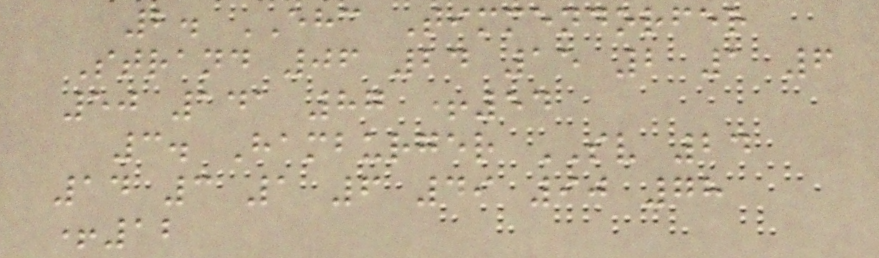2. EHC Timmendorfer
Strand 06 24 15 2 1 6
50 141 87 +54
3. Hamburger SV 24
14 3 1 6 49 90 78
+12
